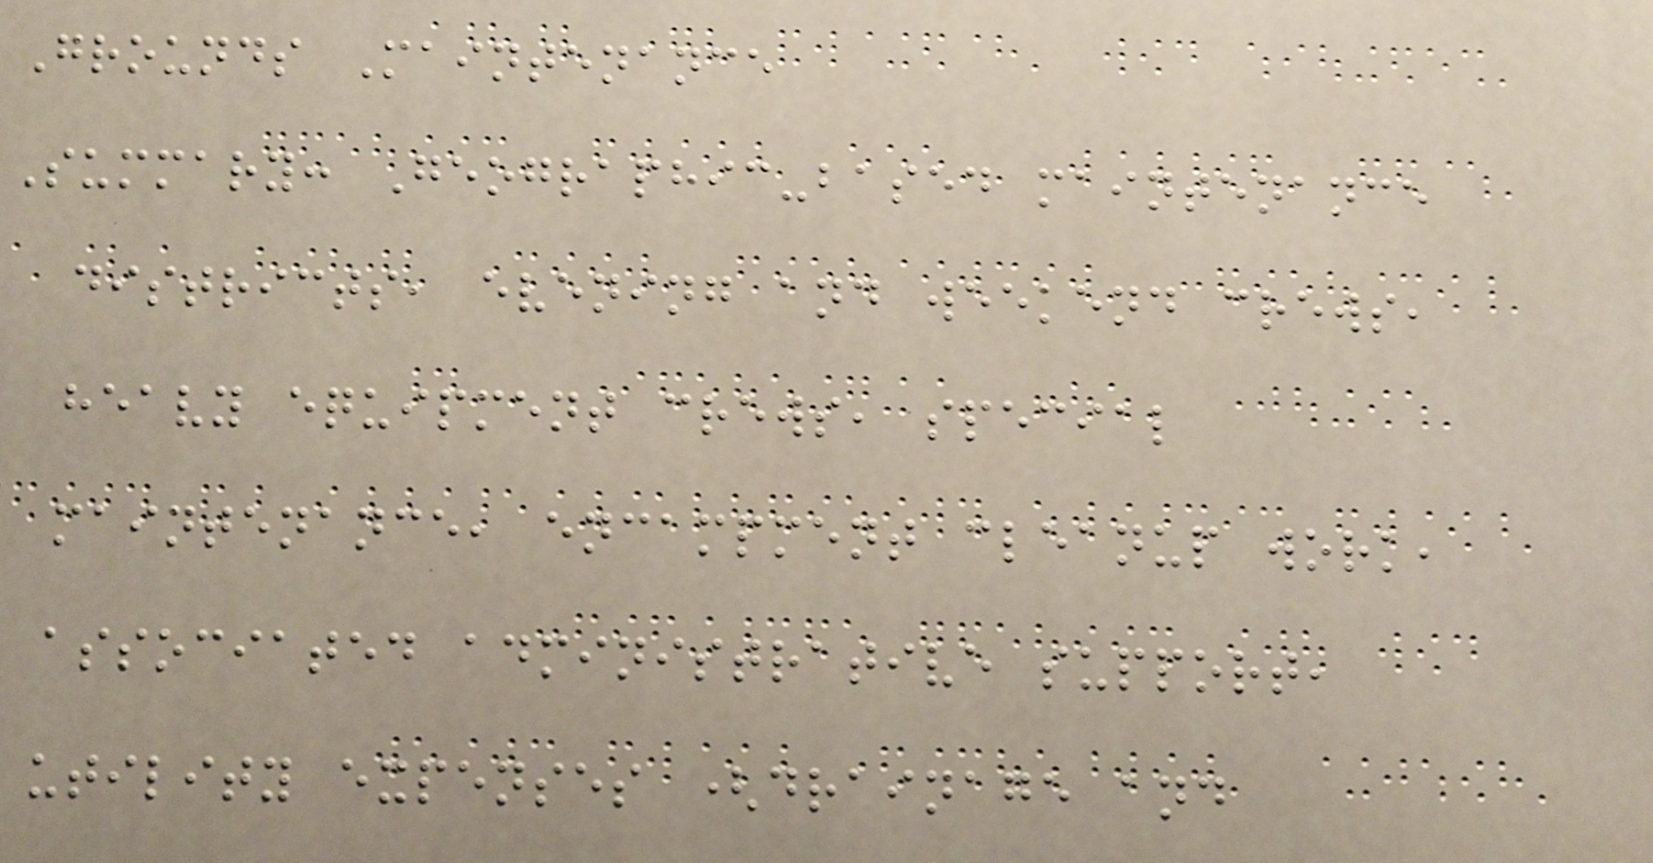Grounds Maintenance
Summary: Geographic-based maintenance
districts, evening and weekend crews,
heavy equipment crews, special
maintenance, encampment cleanup work,
associated administrative support,
utility expenses (drainage and
